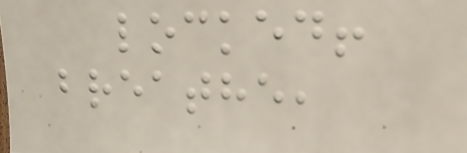locked!
breathe,
